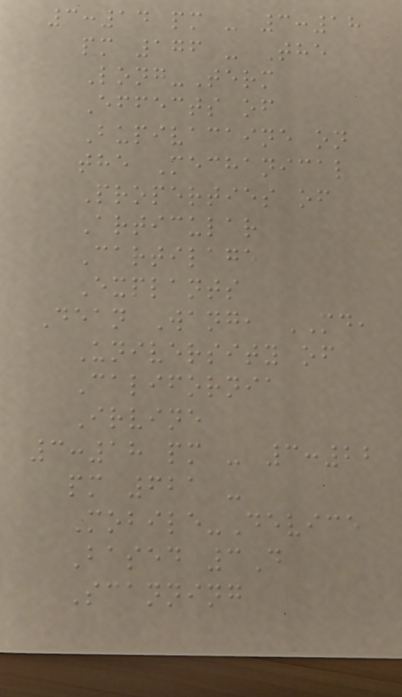3:14 pm - 3:18
pm 176 - The
Long-Term
Effects of
Bupivacaine on
the Mechanical
Properties of
Articular
Cartilage
Explants
Dean Wang, MD,
University of
California
Irvine
3:18 pm - 3:22
pm 621 -
Mobile-Device
Based 3D
Scanning
